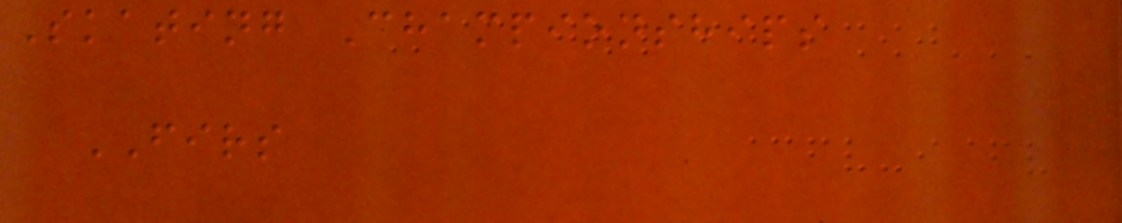Skating Championships
FIRS
